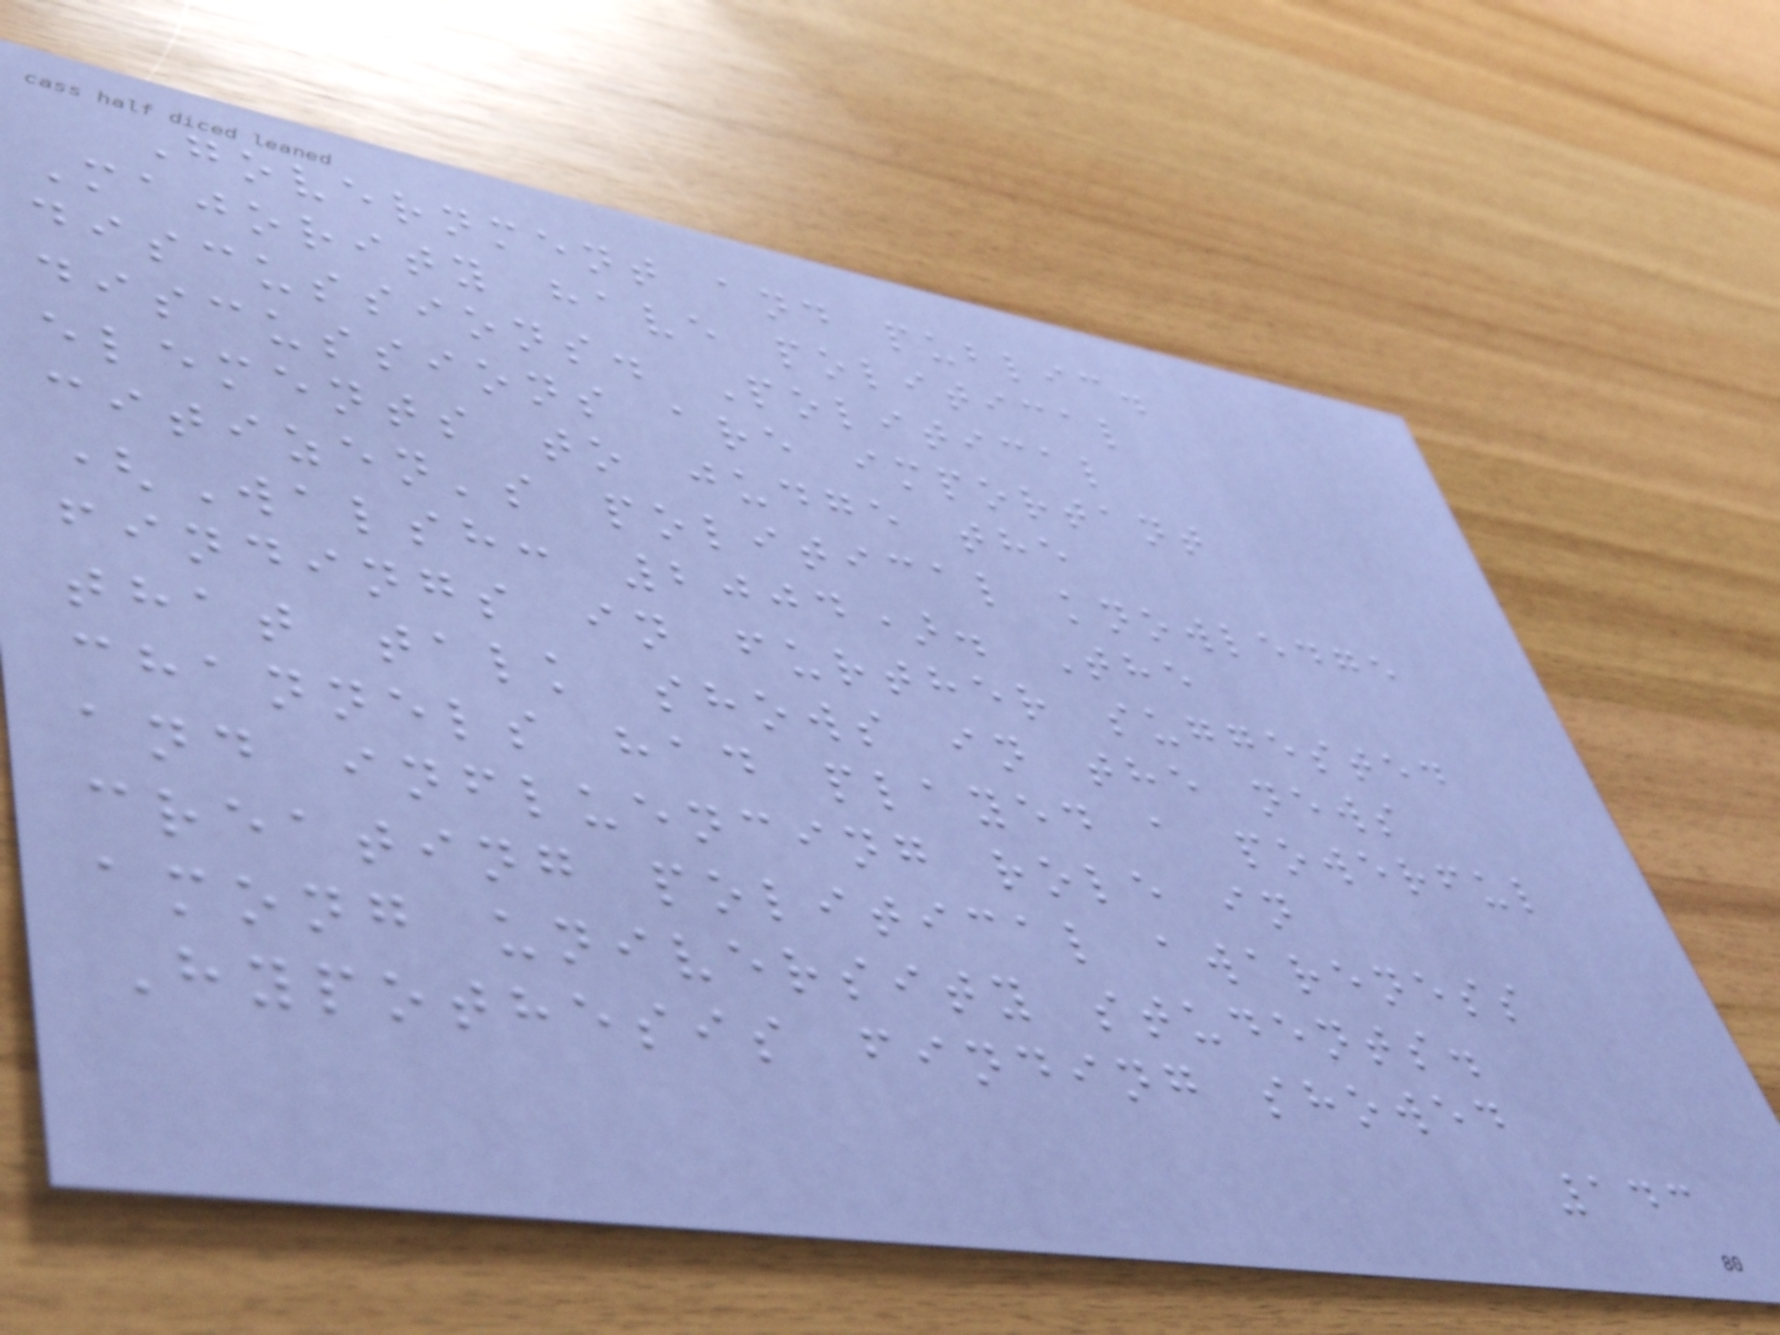Government and public.
Majority have political
discussions. Political
discussions are important
elements to judge the
citizen's political knowledge
(Walsh: 2004). The
findings in further suggested
that talk shows in the news
channels had played a powerful
and influencing role in
creating political awareness
among university students.
Hypothesis finding showed
143
